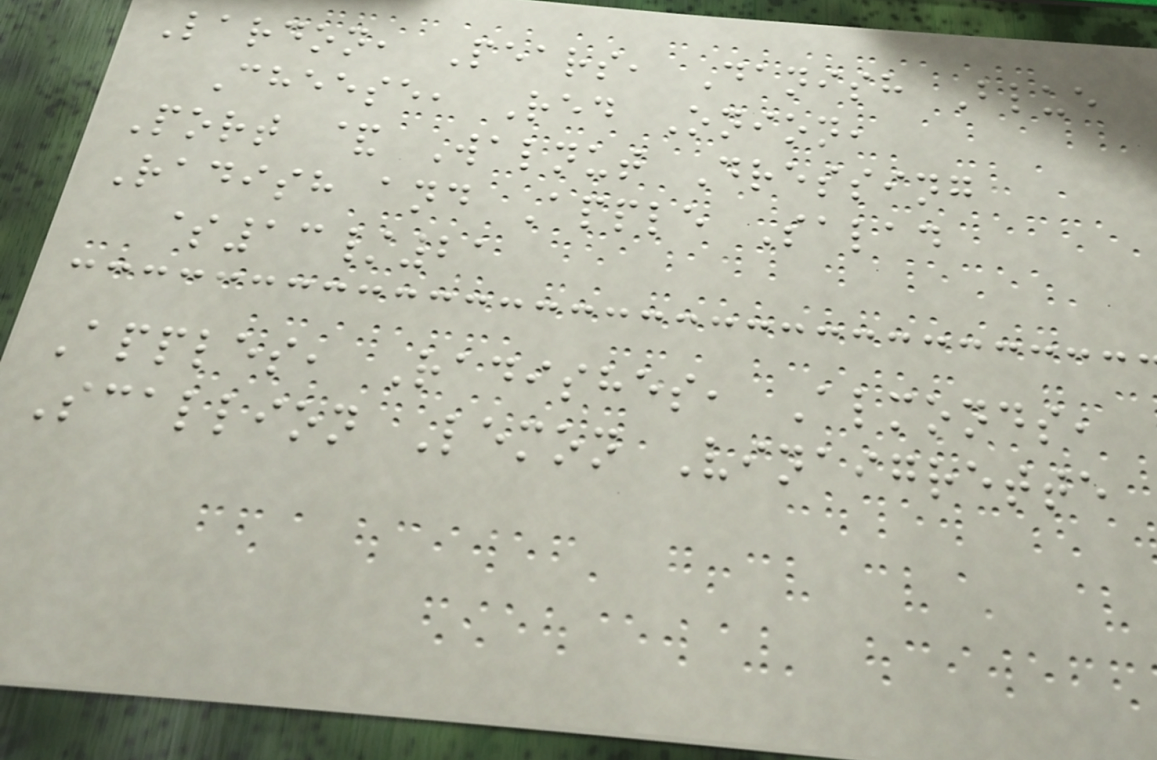Lardon, Pears, Danish Blue
Cheese, Red Onion,
Port & Walnut Dressing
Radish and Apple Salad
$13/21
Apples, Radishes, Almonds,
Scallion Lemon Vinaigrette
